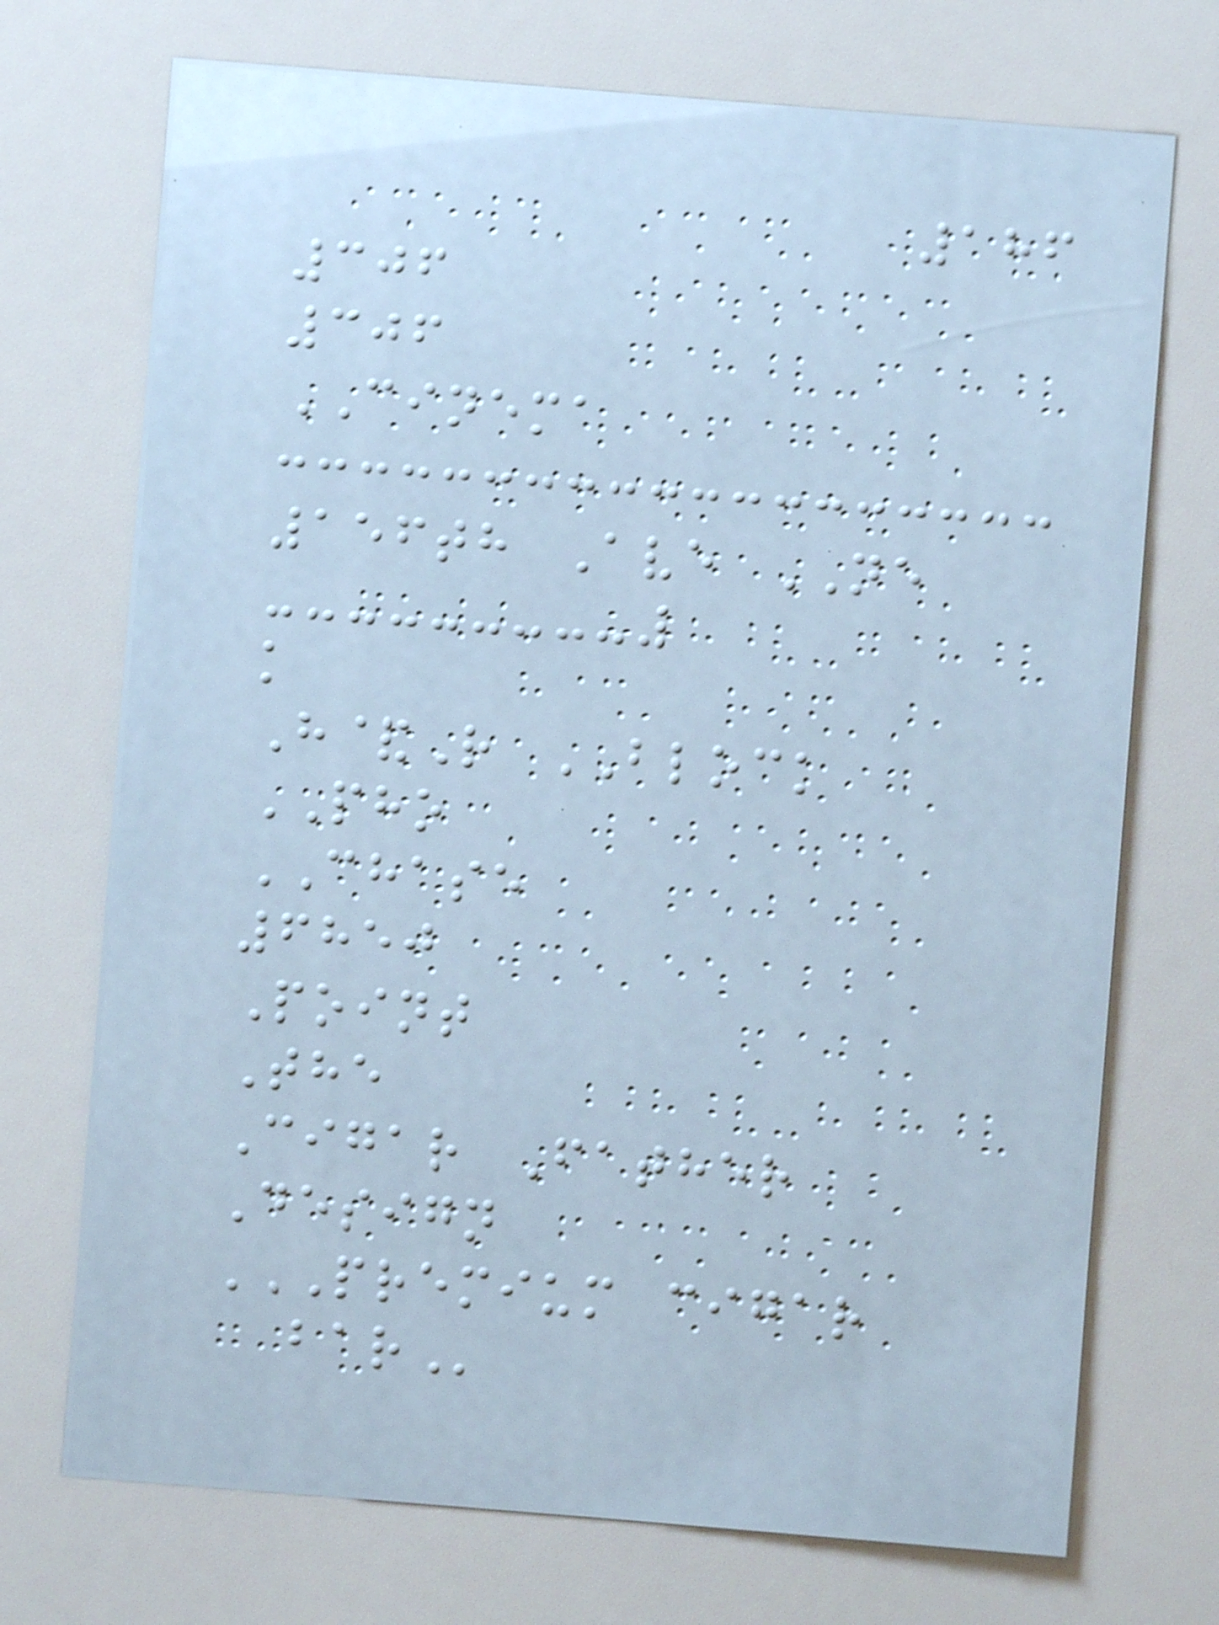186
306
306
CINEMA
156th Ave NE
k
H&R BLOCK
PHO
CHASE
6850
Point
The
Cigar Father
Design
PREMIUM CIGAR
BAR
